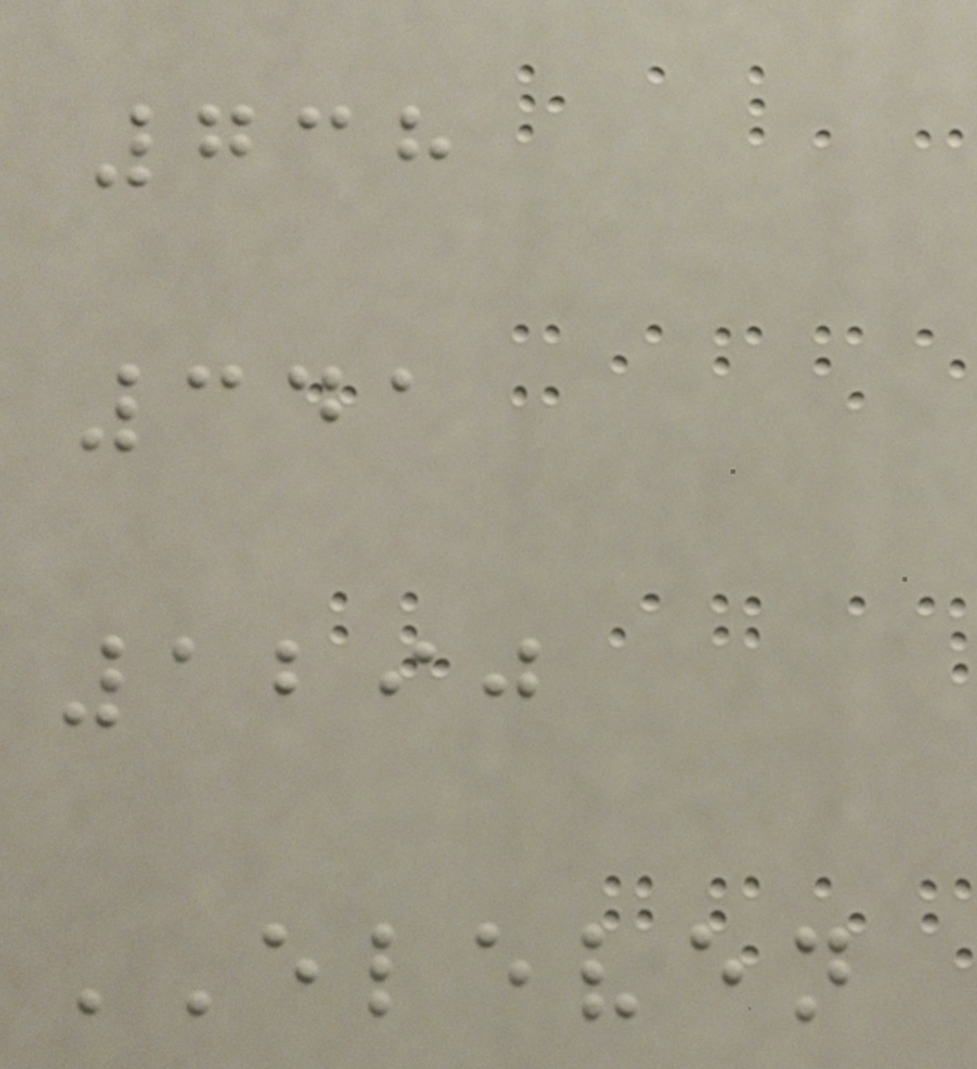738
341
1290
ELEVEN
